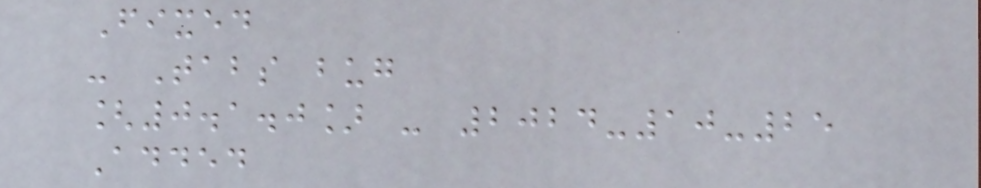Fixed
- Tabs bug
[0.1.0] - 2024-10-25
Added
